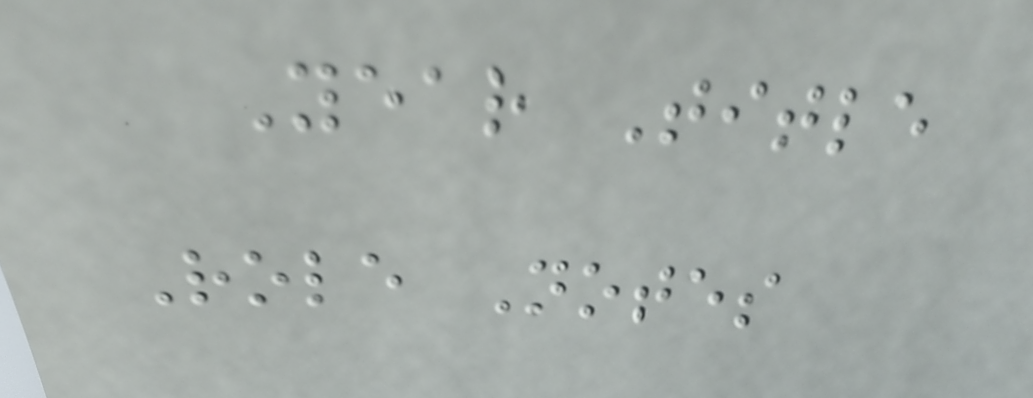Year Title
Role Notes
